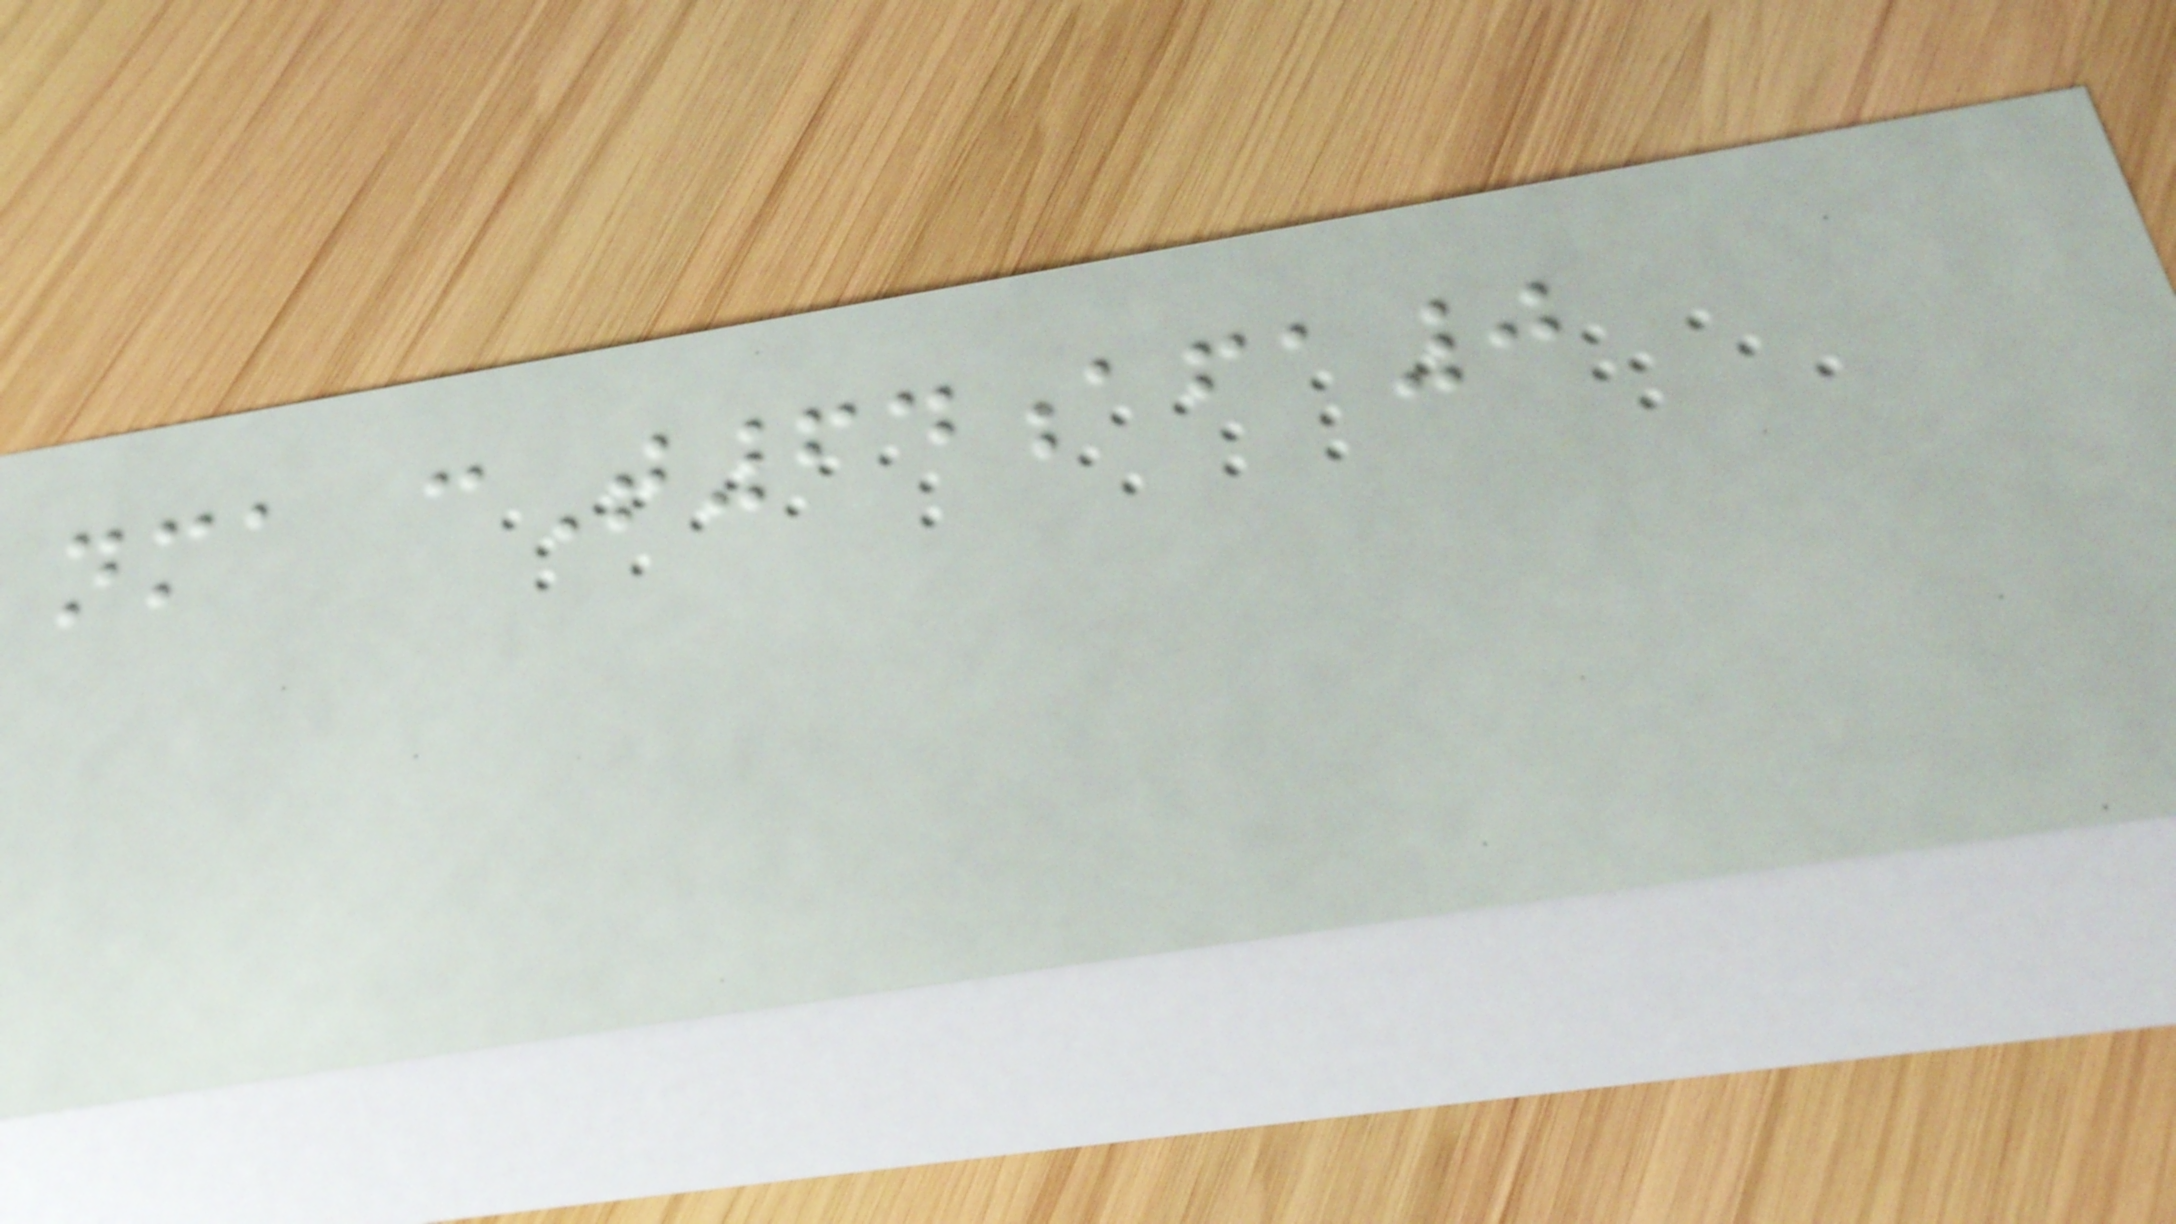nma cT64afa0
